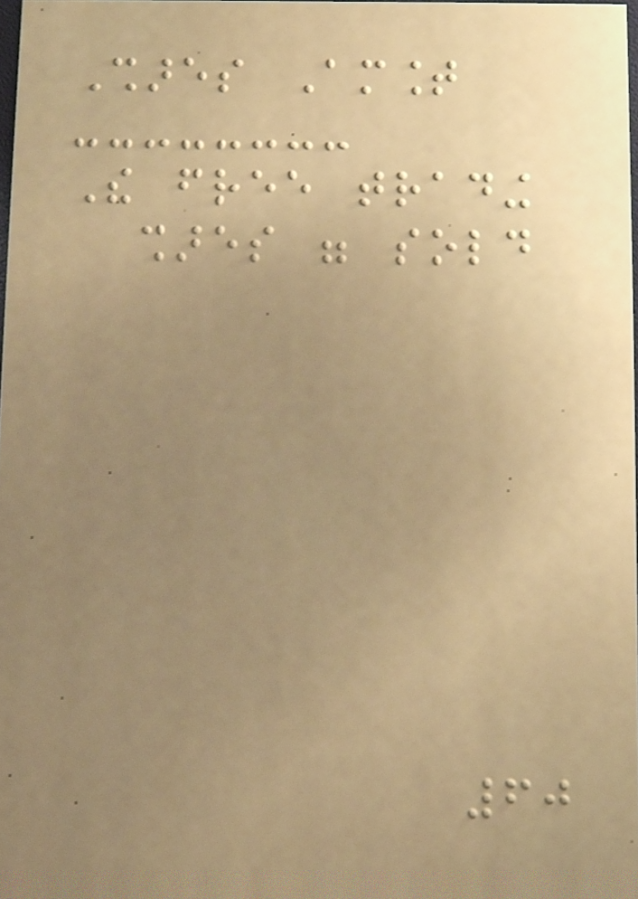Shares Amount
The free trading
shares were sold
60
